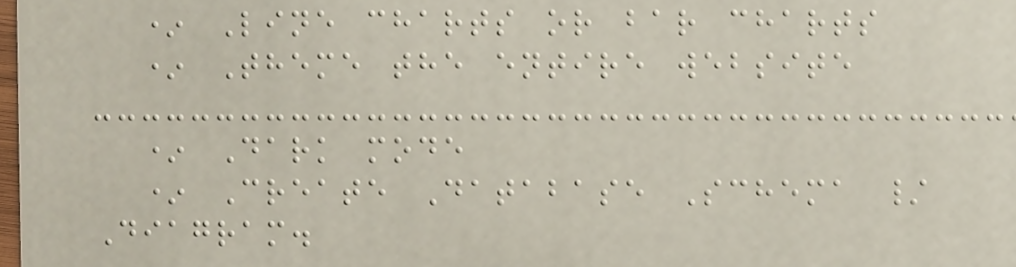* Line charts or bar charts
* Theme the entire website
* Dark mode
* Create Database Schema /
Diagram.
